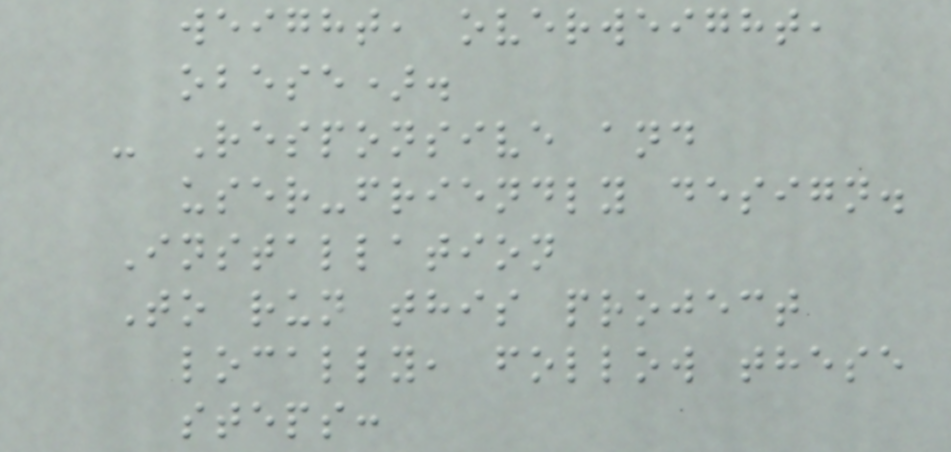weight, overweight,
obese).
- Responsive and
user-friendly design.
Installation
To run this project
locally, follow these
steps:
